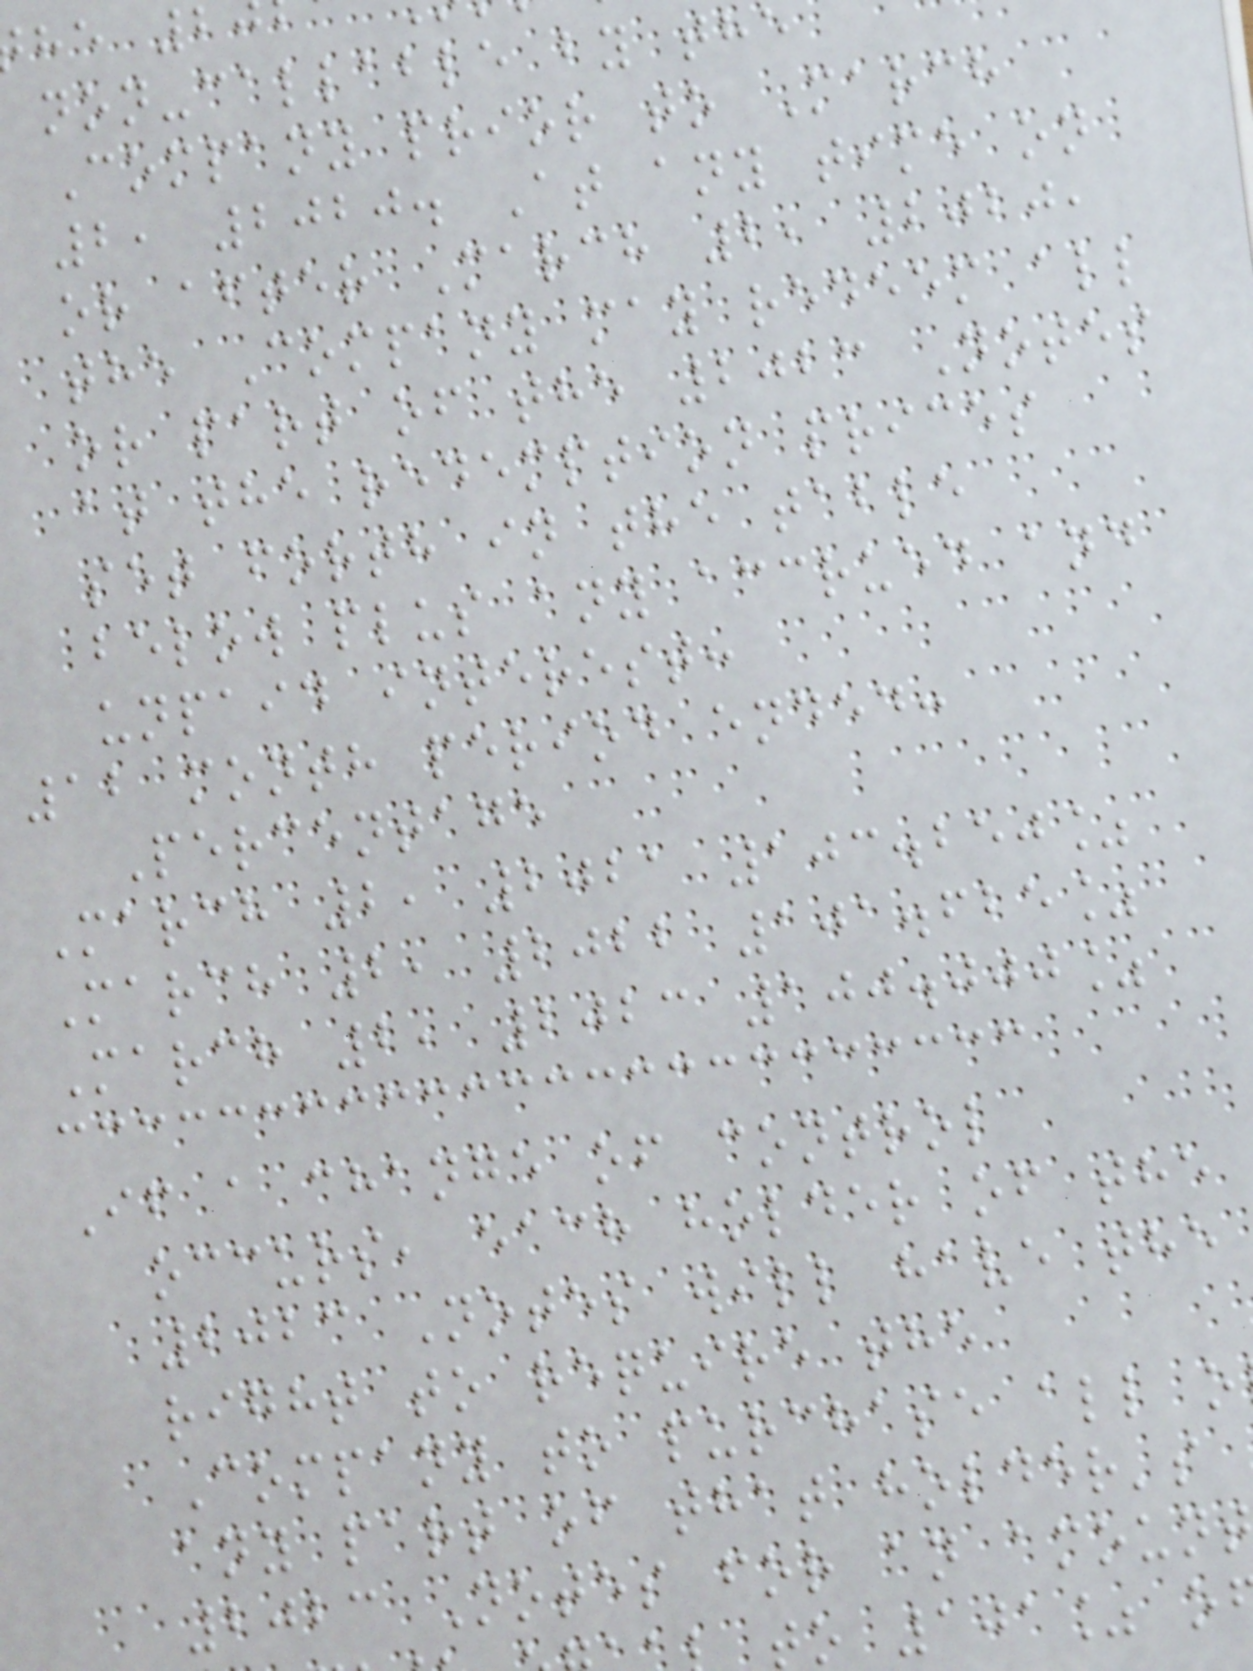non-callable by the
Company prior to March
2, 2020. At any time on
or after March 2, 2020,
the Company may redeem all
or part of the 2023 Notes
at the redemption prices
set forth in the table
below plus any accrued and
unpaid interest:
12 month period ended:
Percentage
March 2, 2021 103.250%
March 2, 2022 101.625%
March 2, 2023 100.000%
If a change of control
occurs, each holder of the
2023 Notes will have the
right to require the
Company to purchase all o
any part of that holder's
2023 Notes for an amoun
to 101% o
